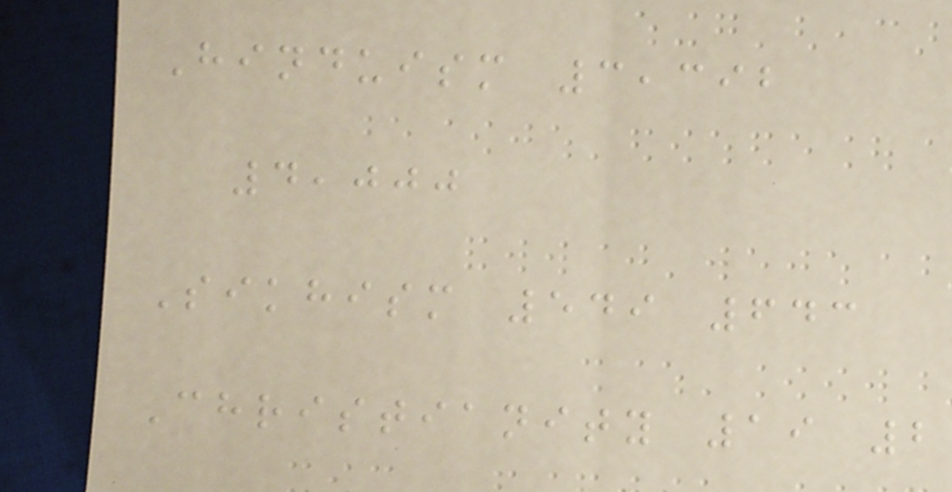Hinduism 3,392
4,000
Sikhism 549 643
Christianity 19 2
